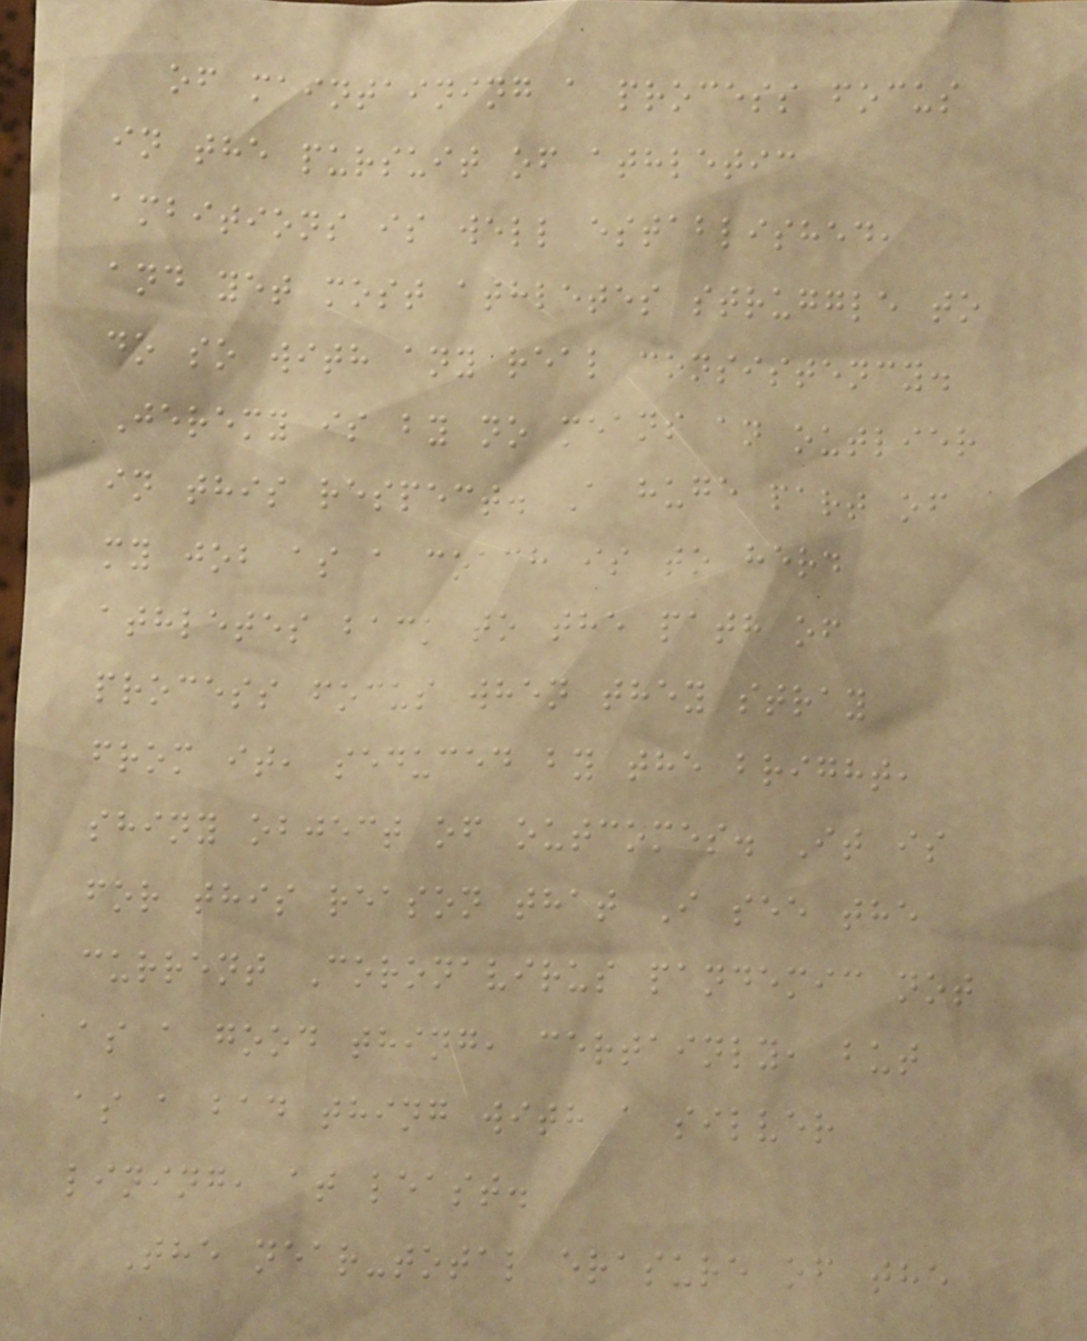of maintaining a process focus
in the pursuit of athletic
ambitions is well established,
and yet most athletes struggle to
do so with any real consistency.
Jeremy is by no means an outlier
in this respect. A huge part of
my job as a coach is to herd
athletes back to the path of
process focus when they stray
from it, seduced by the bright,
shiny object of outcomes. It is
for this reason that I see the
current Coronavirus pandemic not
as a good thing, certainly, but
as a bad thing with a silver
lining, at least.
The near-total erasure of the
